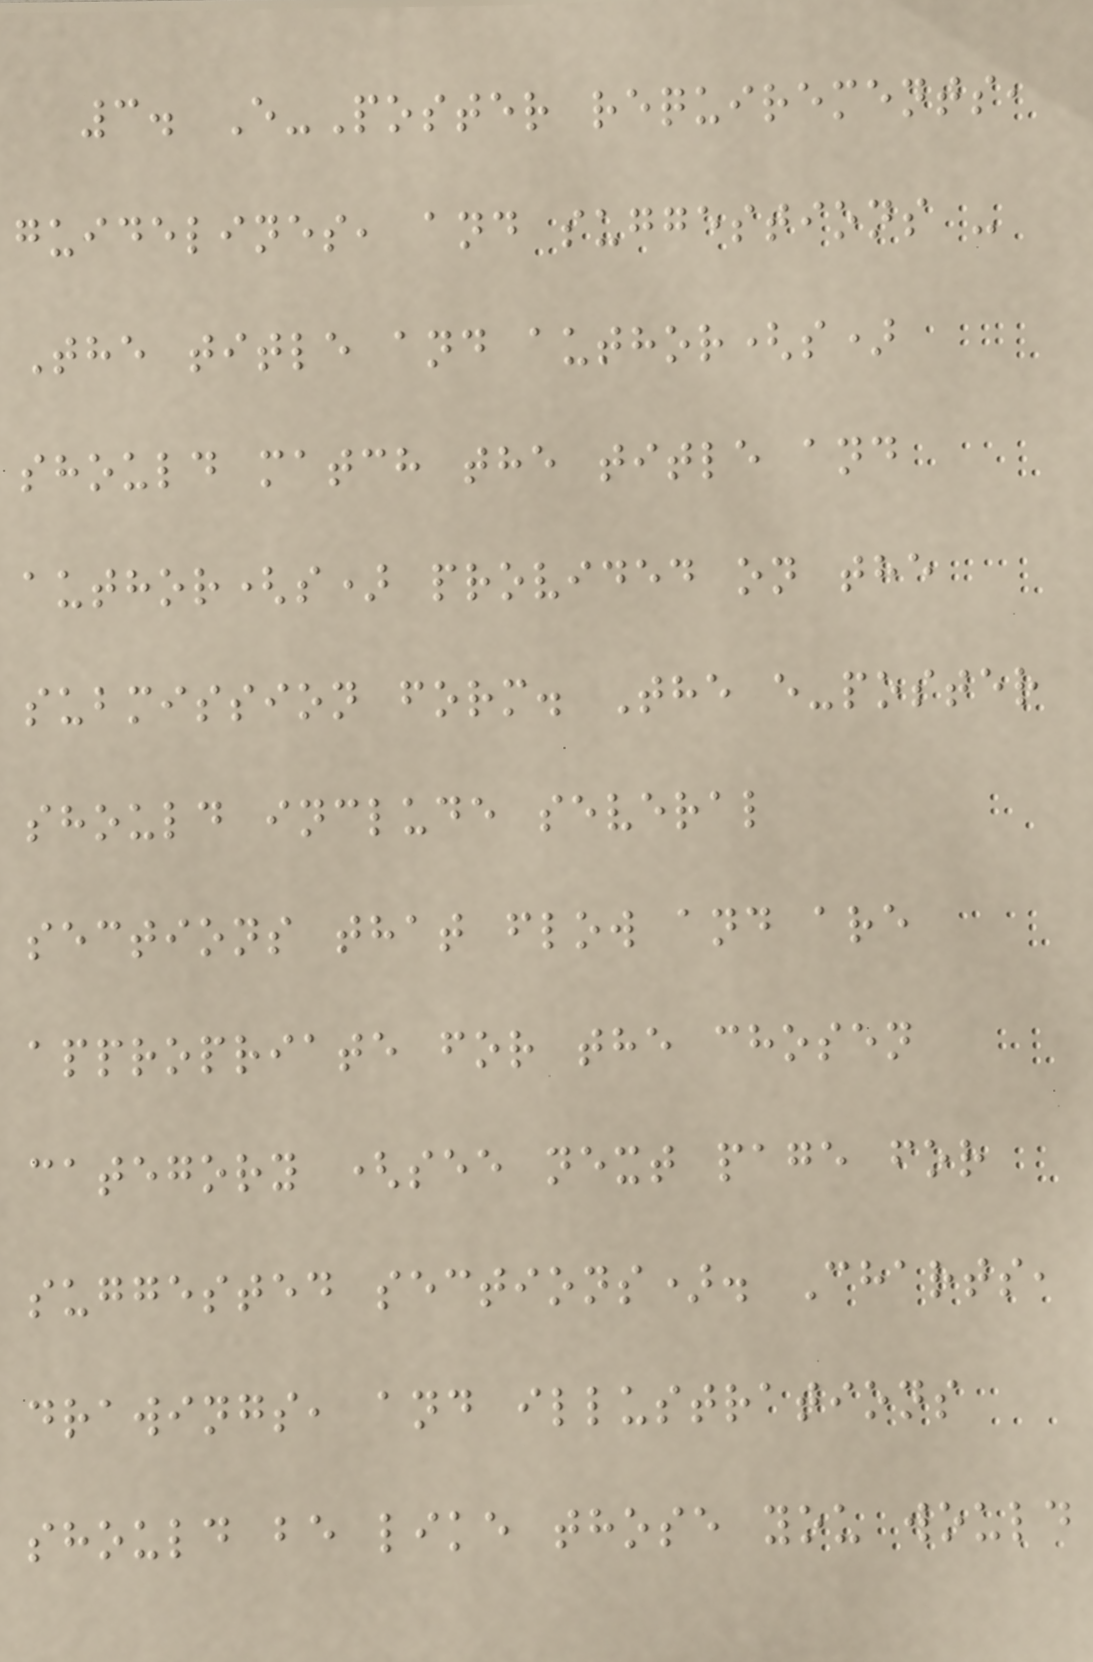3. E-Poster requirements,
guidelines, and suggestions -
The title and author(s)
should match the title and
author(s) provided on the
submission form. The e-poster
should include several
sections that flow and are
appropriate for the chosen
category (see next page for
suggested sections). Charts,
drawings, and illustrations
should be like those you would
